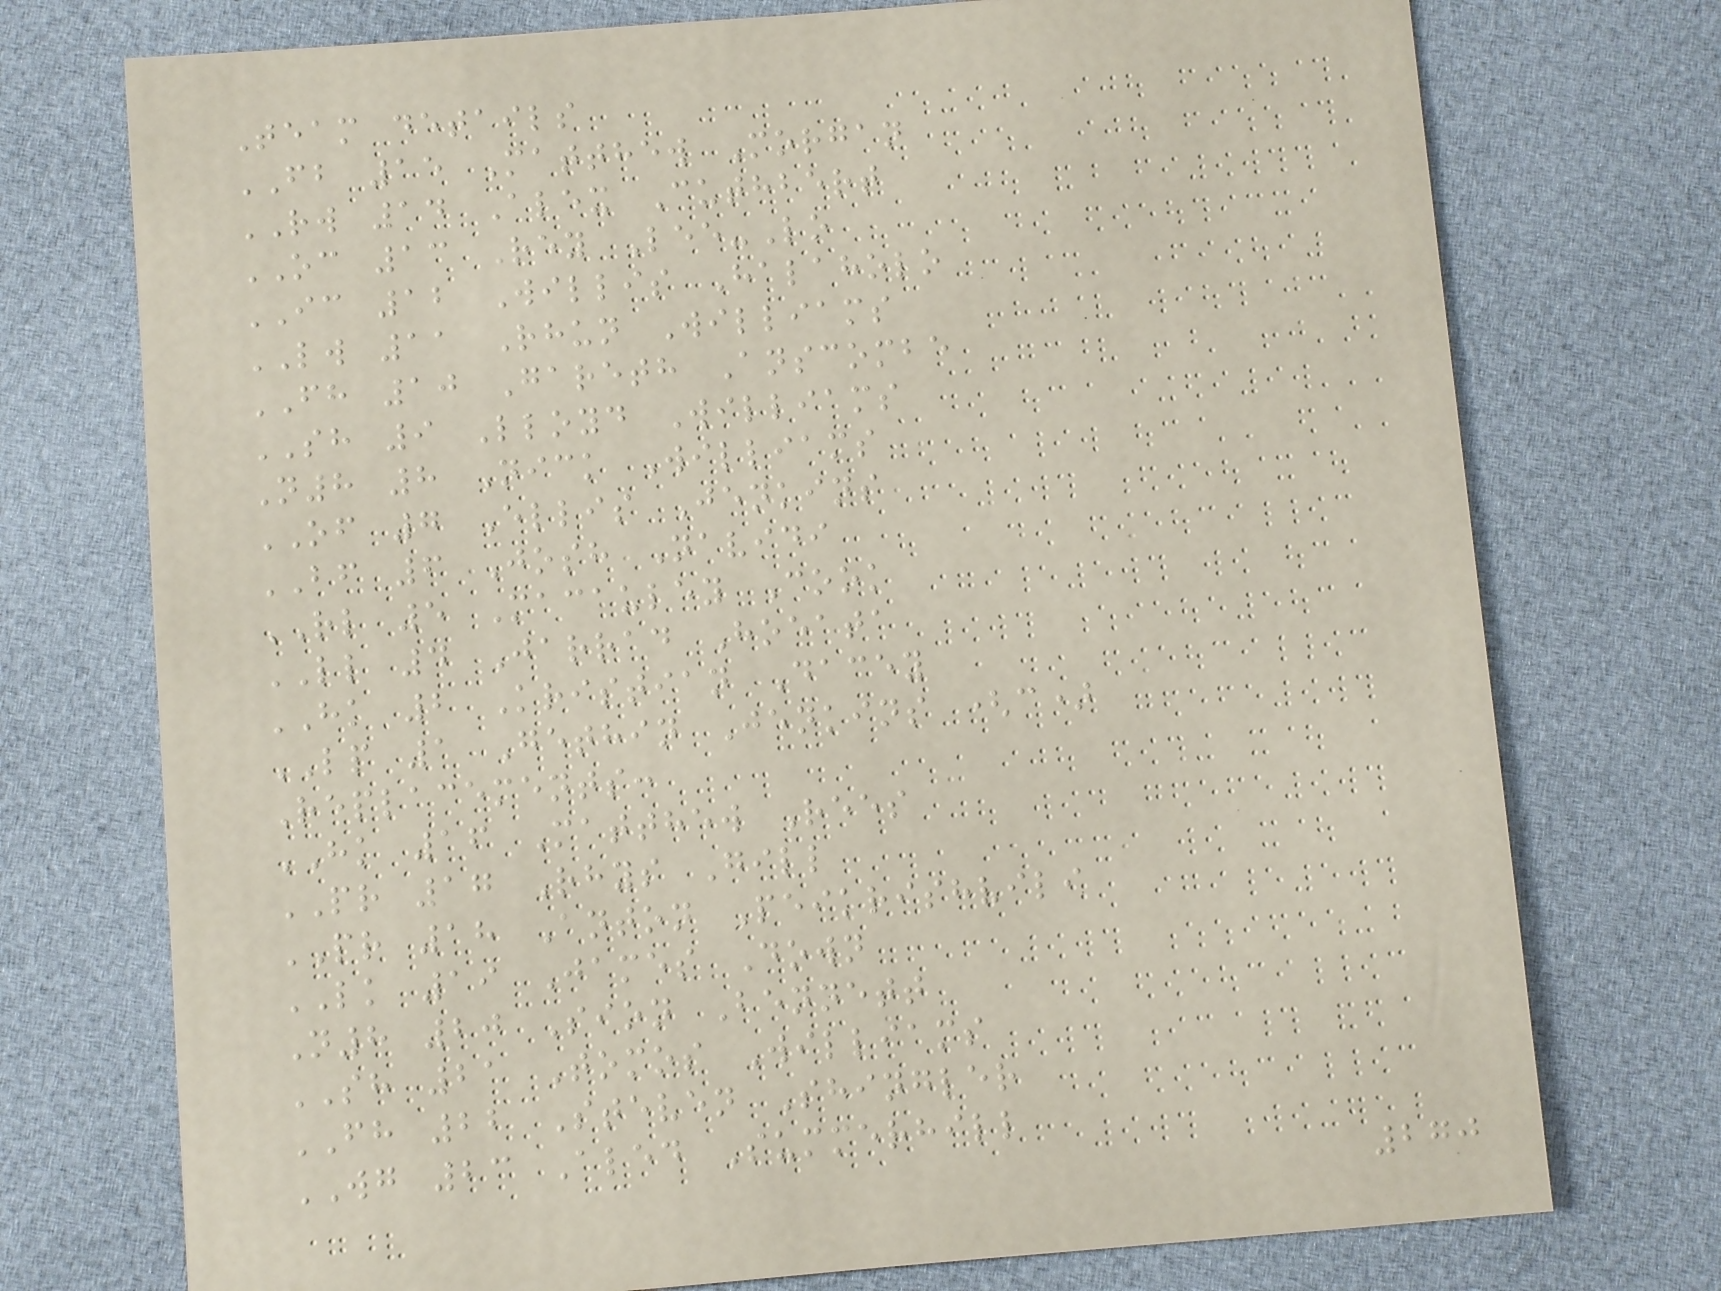Team details
FB 15 Matthew Morgan
RW 14 Alex Cuthbert
OC 13 Rey Lee-Lo
IC 12 Willis Halaholo
LW 11 Rhun Williams
FH 10 Gareth Anscombe
SH 9 Lloyd Williams
N8 8 Nick Williams
OF 7 Ellis Jenkins
BF 6 Josh Navidi
RL 5 Macauley Cook
LL 4 Jarrad Hoeata
HK 2 Kristian Dacey
LP 1 Gethin Jenkins (c)
Replacements:
HK 16 Matthew Rees
PR 17 Rhys Gill
PR 18 Anton Peikrishvili
LK 19 James Down
N8 20 Sion Bennett
SH 21 Tomos Williams
FH 22 Steven Shingler
WG 23 Aled Summerhill
270
